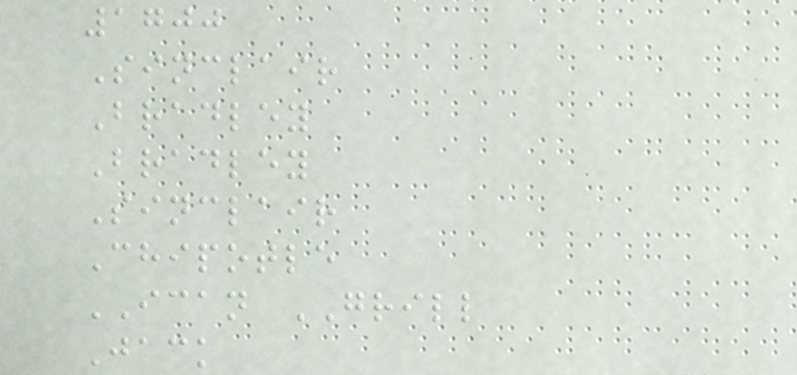1700
Sinclair
Bradley
Bradley
Sinclair
Chipotle
ICAN GRILL
Jack
